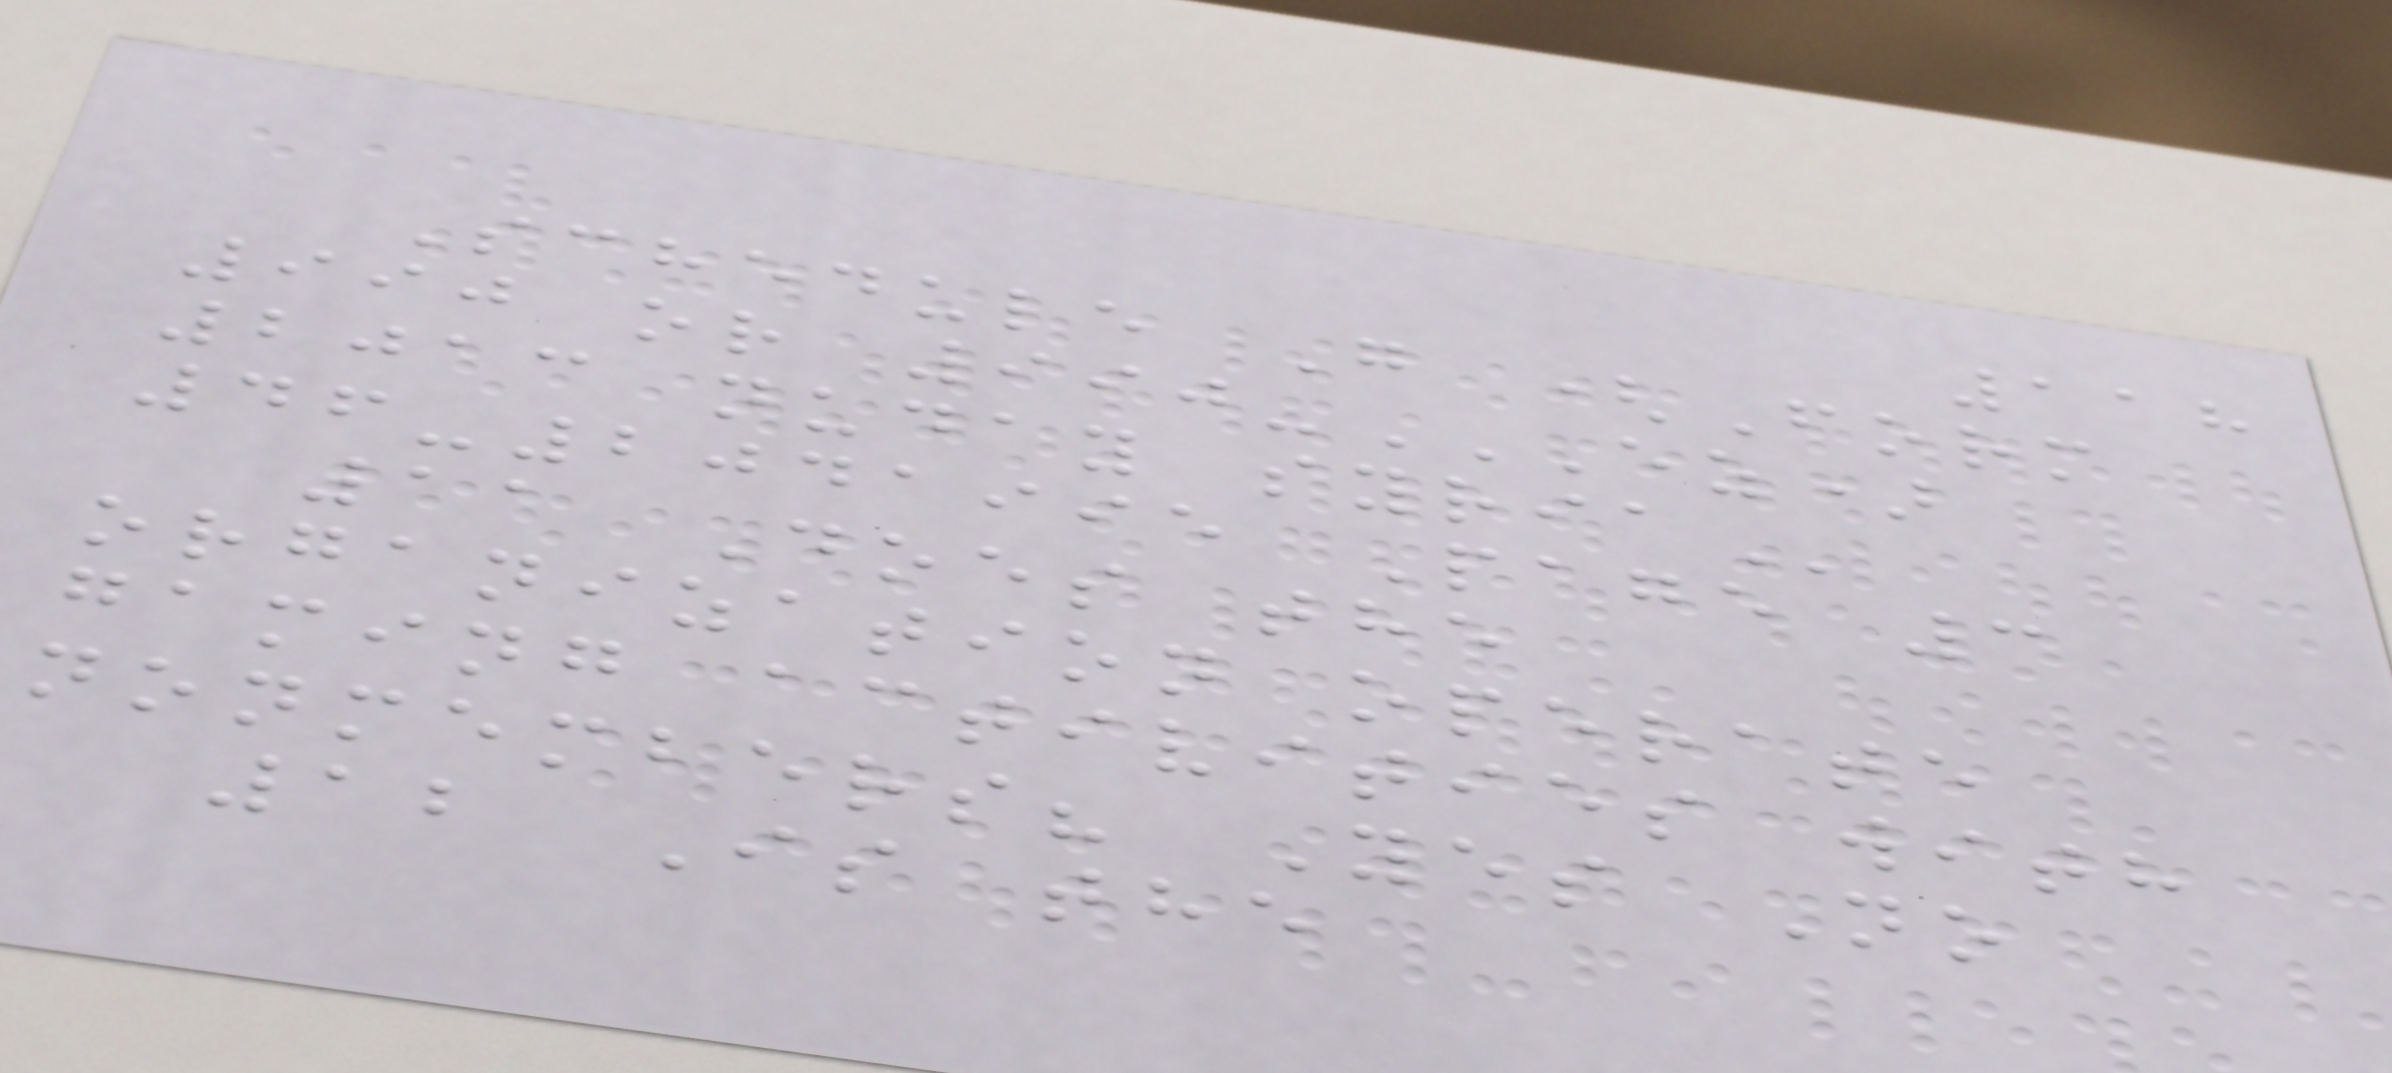118
Schedule G (Form
990 or 990-EZ)
2013 NUDAY SYRIA
46-2041995 Page 3
11 Does the
organization operate
gaming activities with
nonmembers? Yes No
12 Is the
